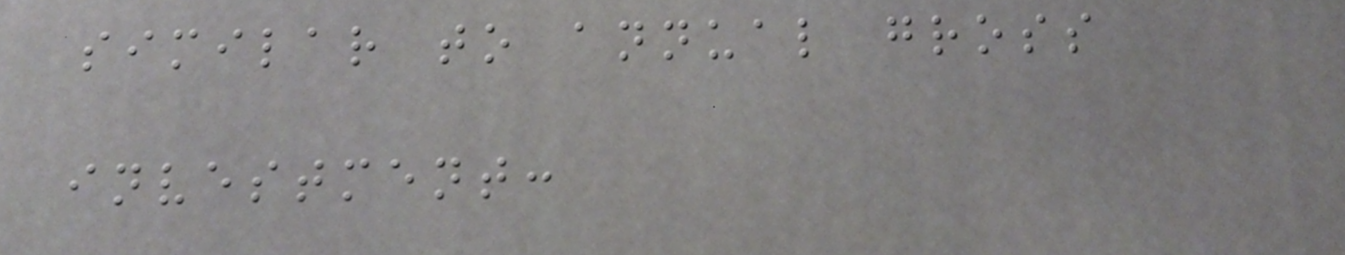similar to annual gross
investment:
